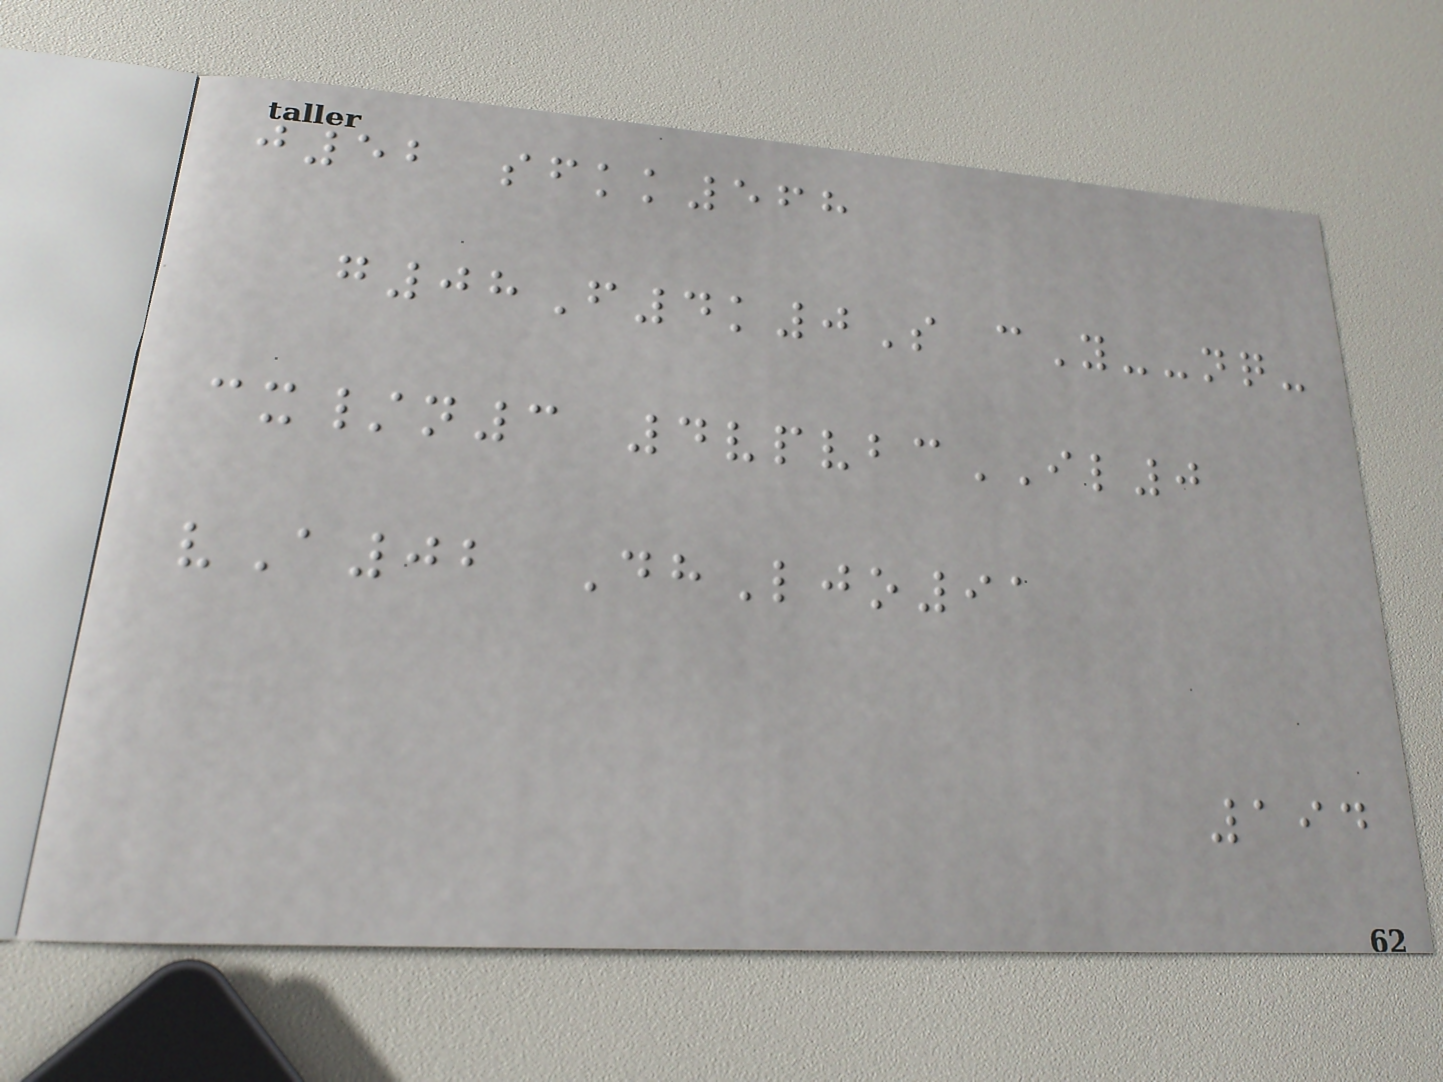j52 sfkk568
g08F4k0S cY--nq-
cx/n3 4vpvbcIL0
vA02 DhLjo91
194
